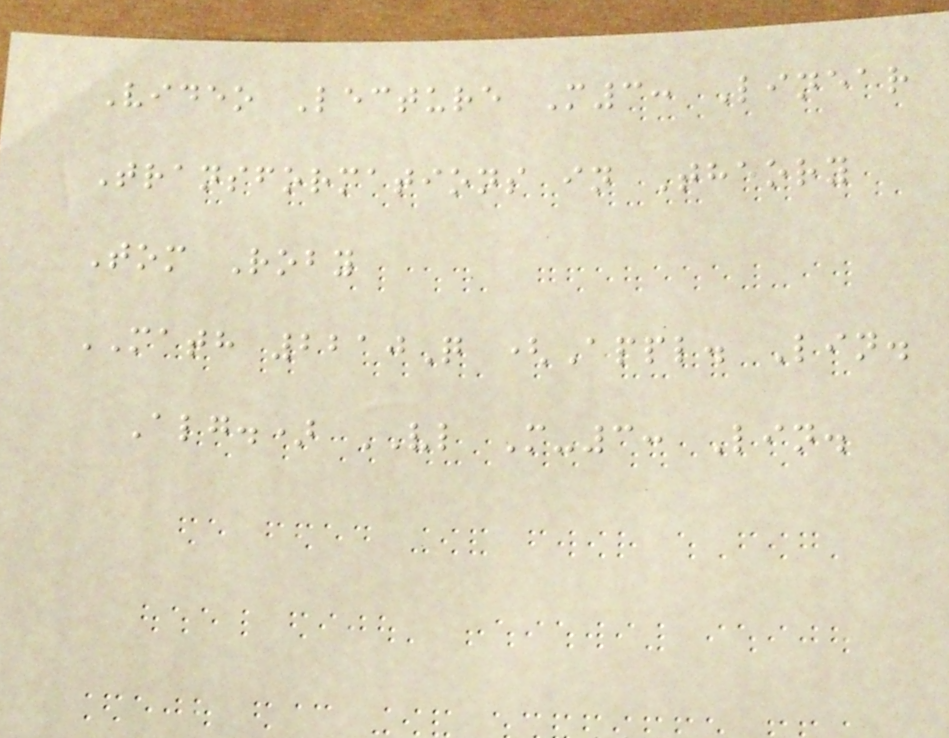Video Lecture M3: Linear
Transformations in Theory
Tom Roby
MATH 2210Q (Appl. Lin.
Alg.) VL M-3: Lin.
